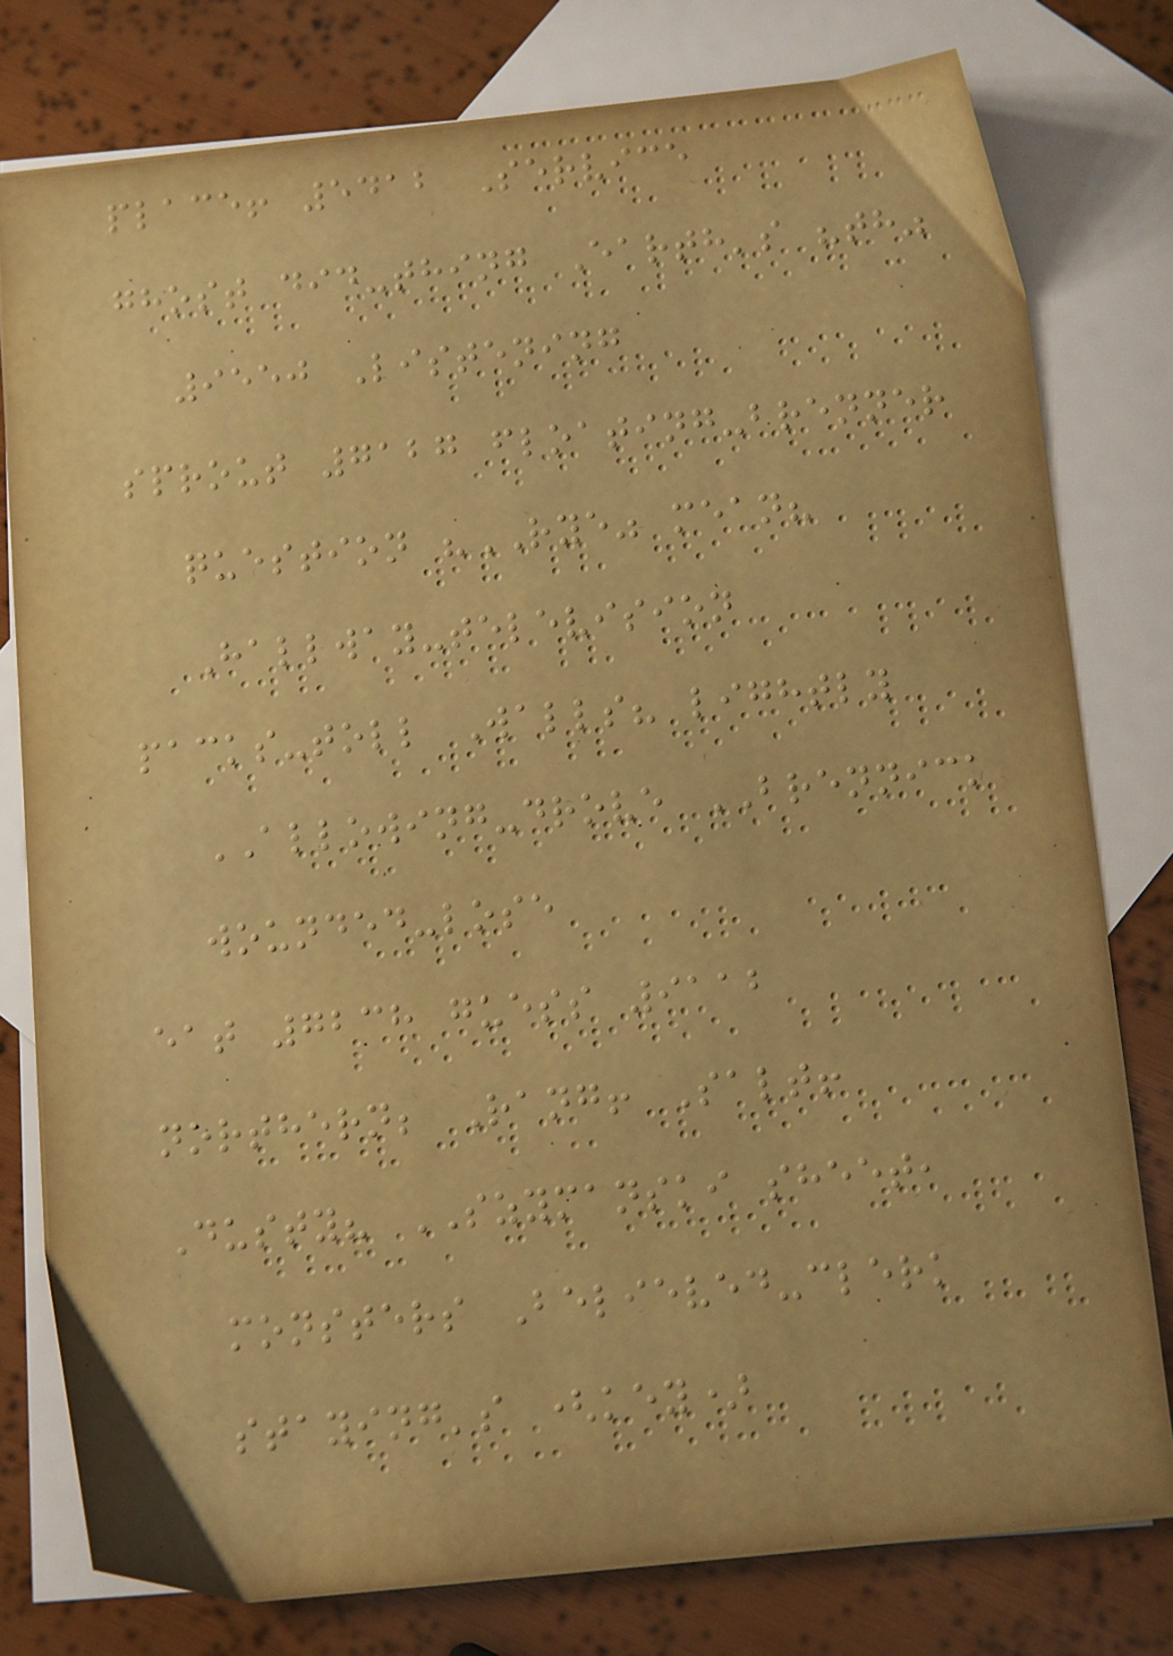place! 5412 Service
ghost did-thing Earth's "th"
9550 Listening
sprout 7127 floating-brenner
question "RYE" mean?
Hallway-television
packs-toll Walls? lightly
ALLOWING-drove BRENNICK
wounded-lose
eat 7238 guess 9112
northern; Rang! Salt!
Dusty? SZYMANSKI sheet,
monsters Believed-clerk
staying's (key)
